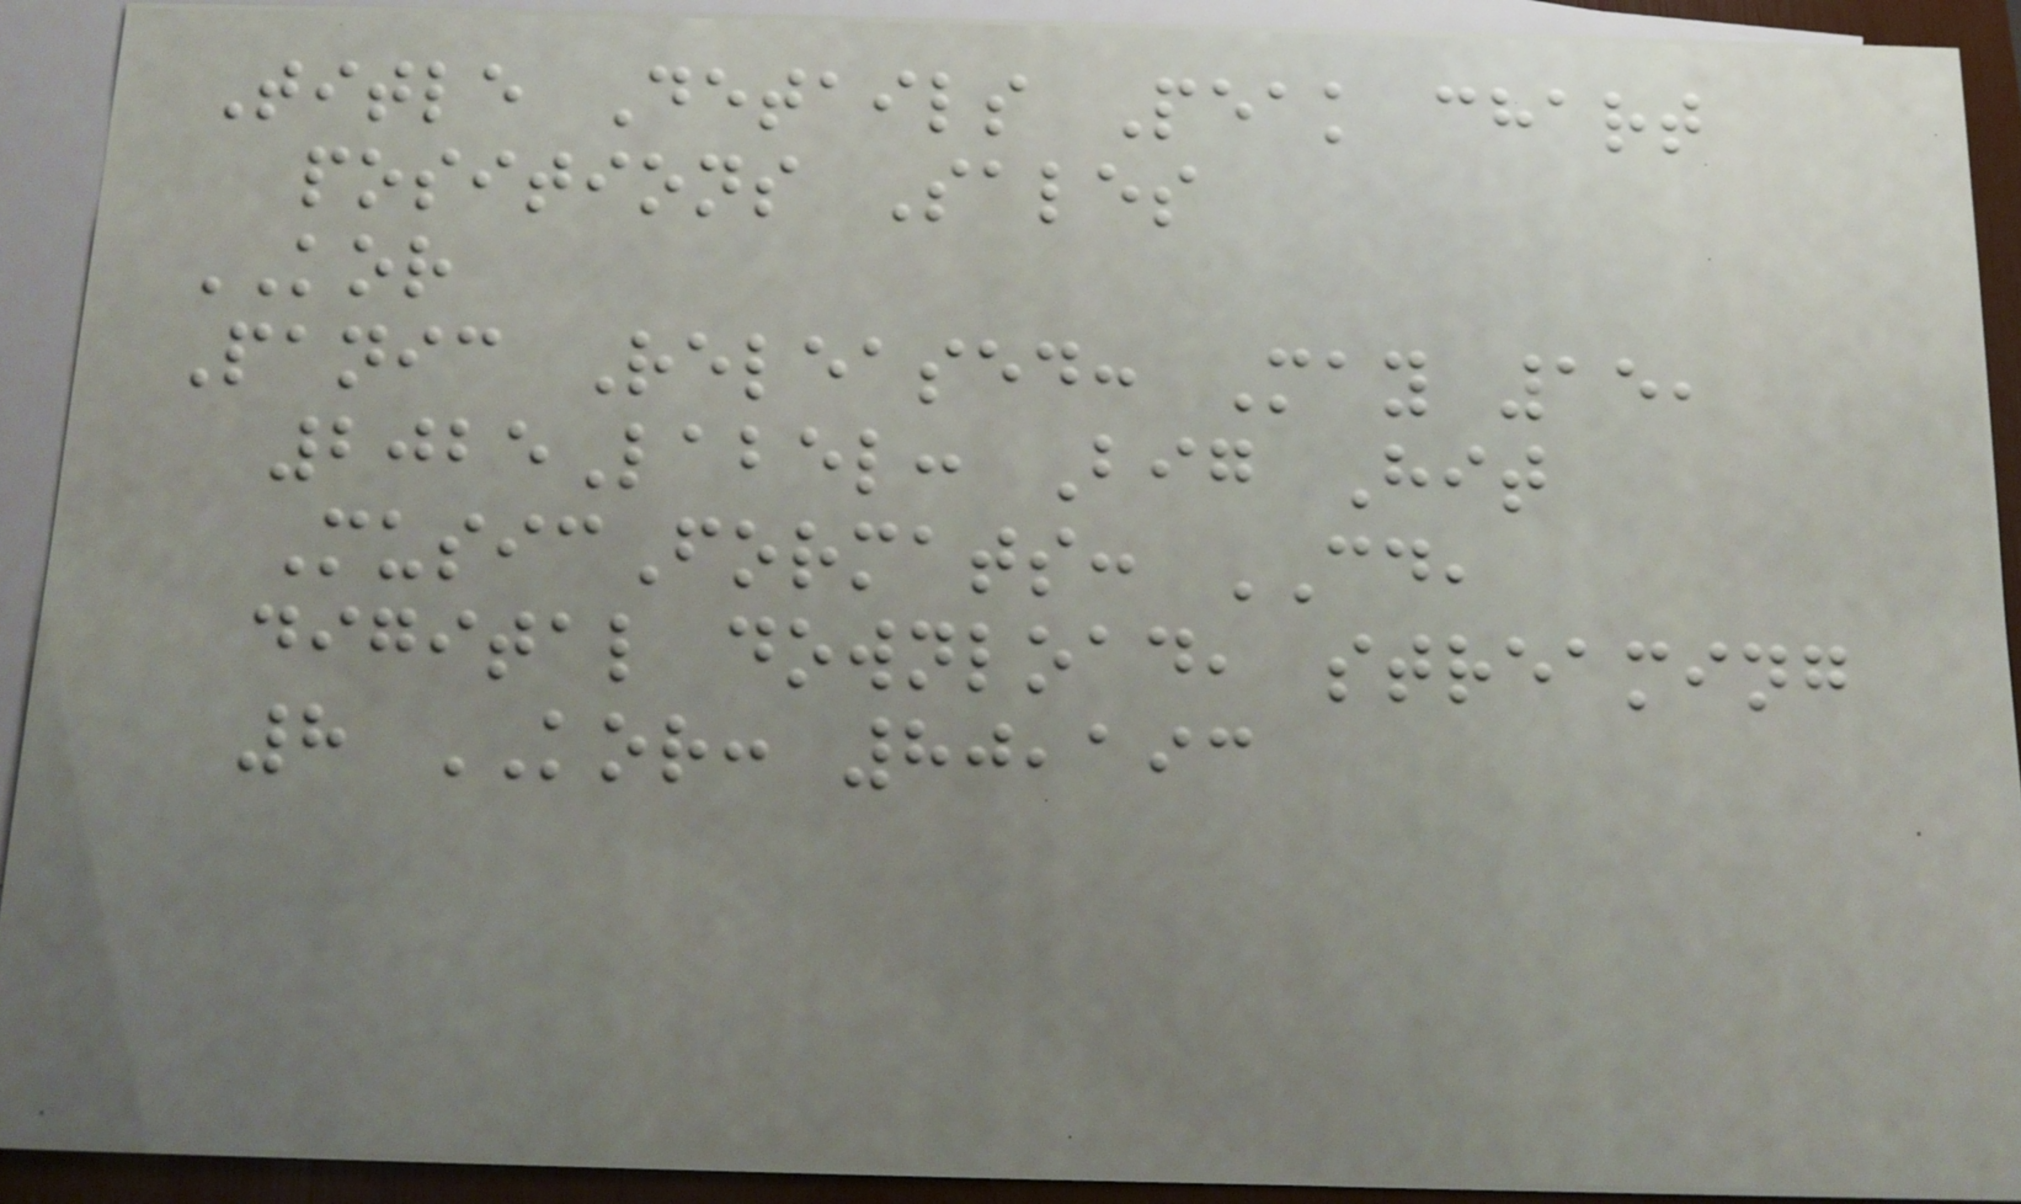Title Details Peak chart
positions Sales
KOR
Panic Released: May 15,
2025Label: Big Hit
MusicFormats: CD,
digital download, streaming
8 KOR: 80,193
